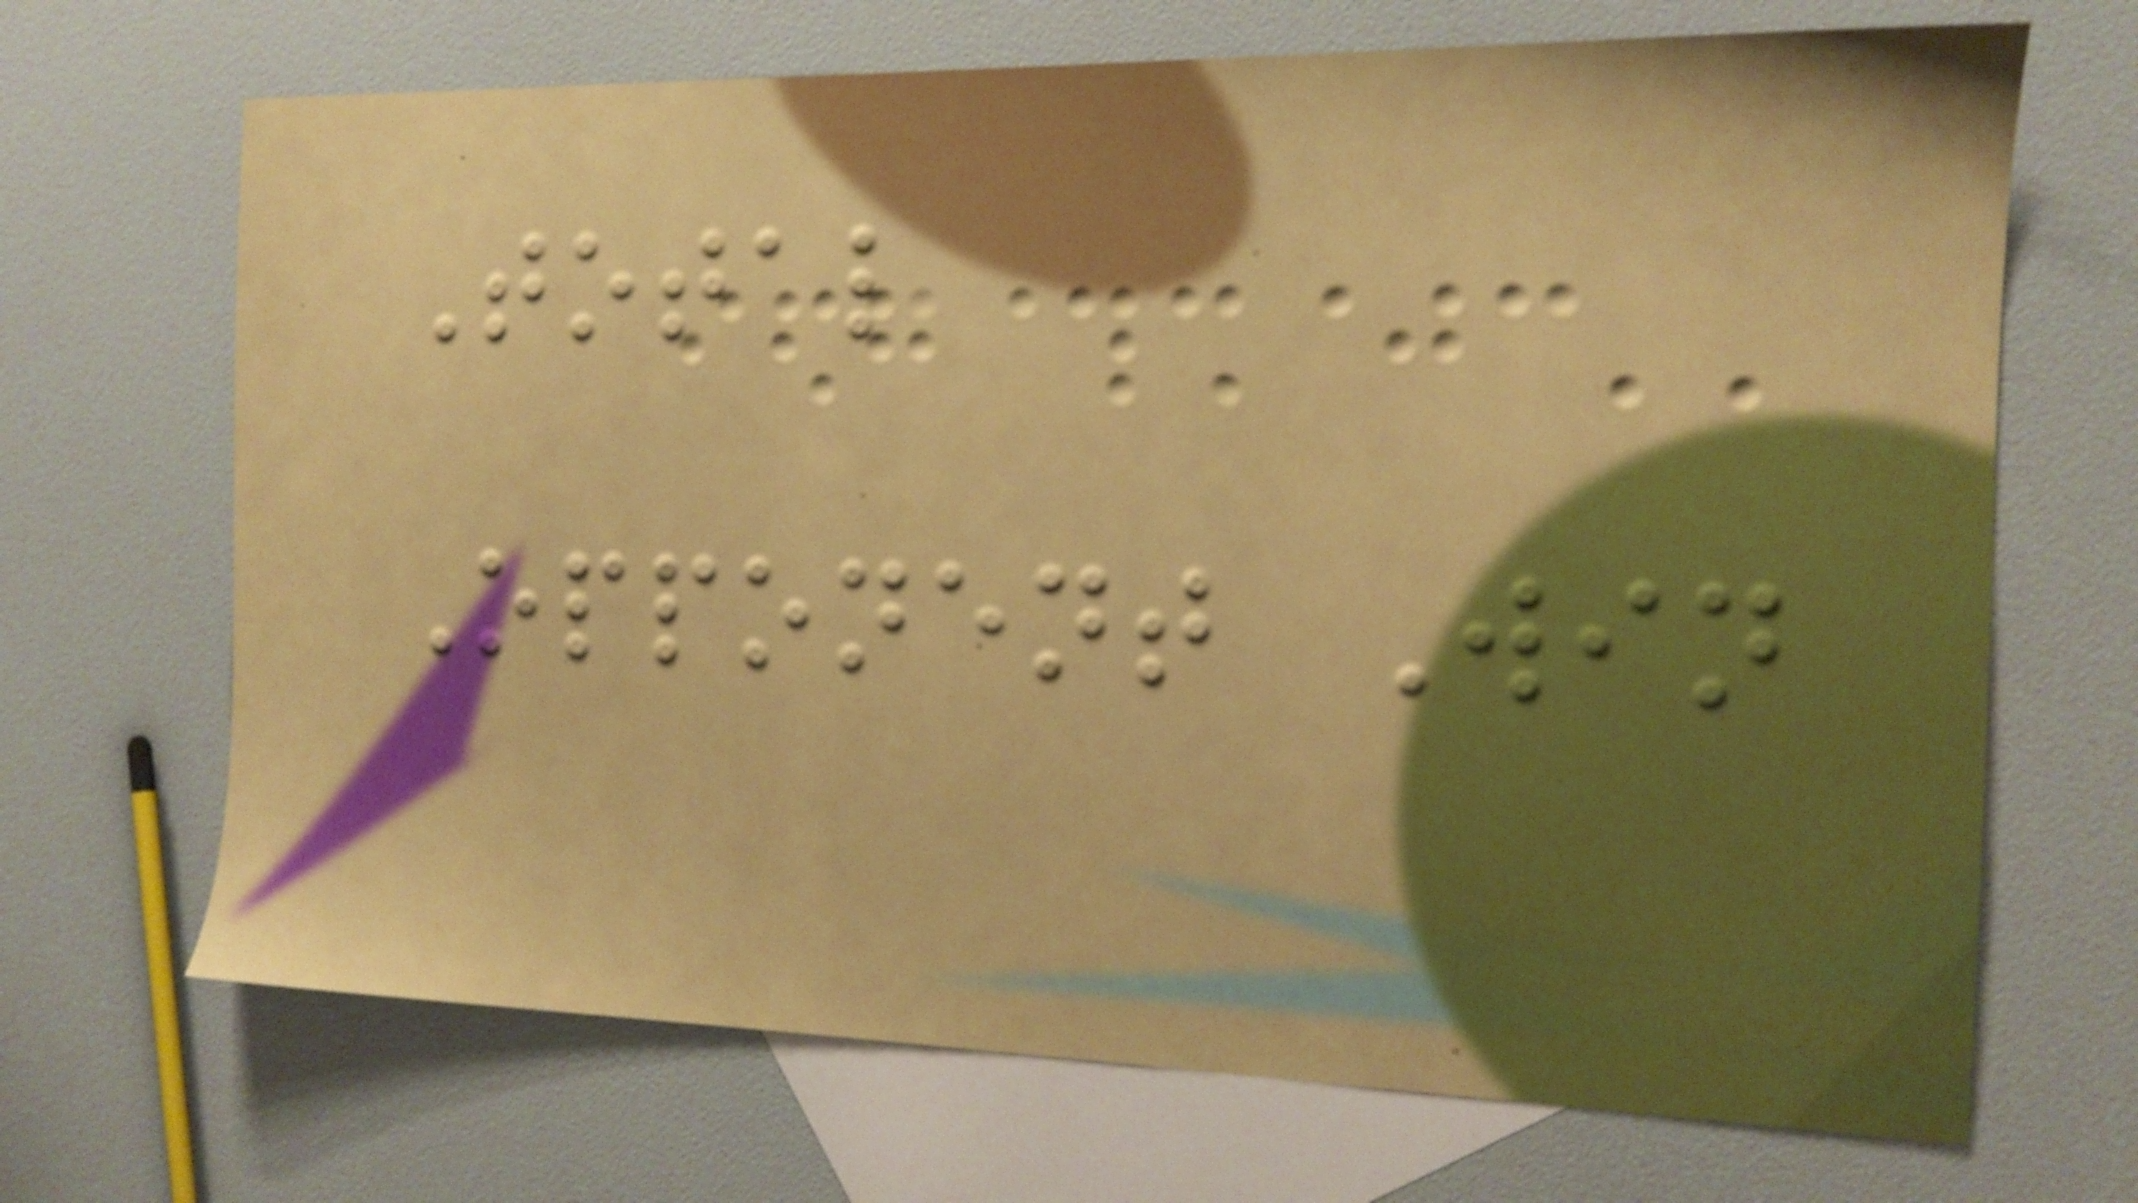Total
Opponent Win
